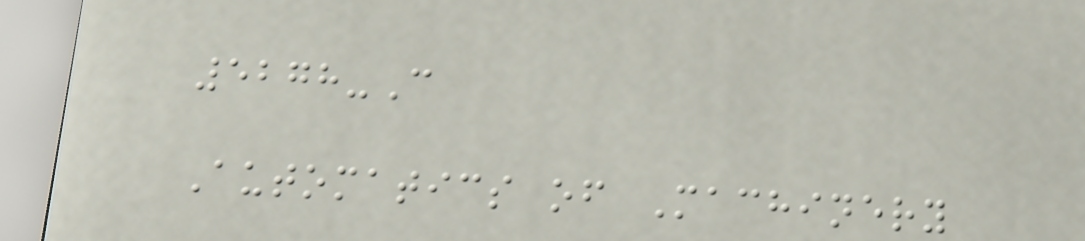5278-C
Automatics of Machinery
